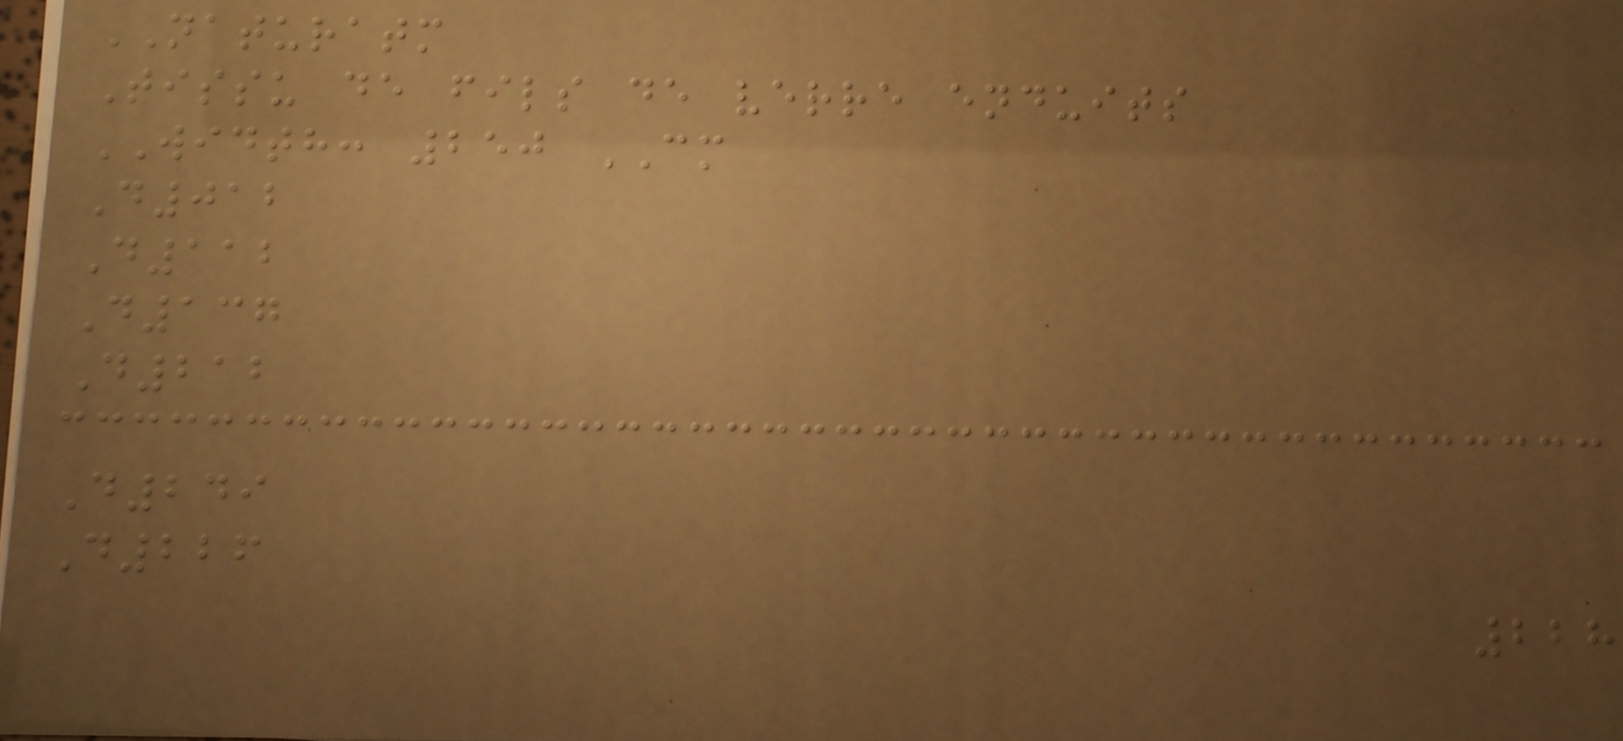NATURATM
Tissu de fils de verre enduits
WIDTH: 250 CM
D012
D112
D137
D212
D249
D226
228
